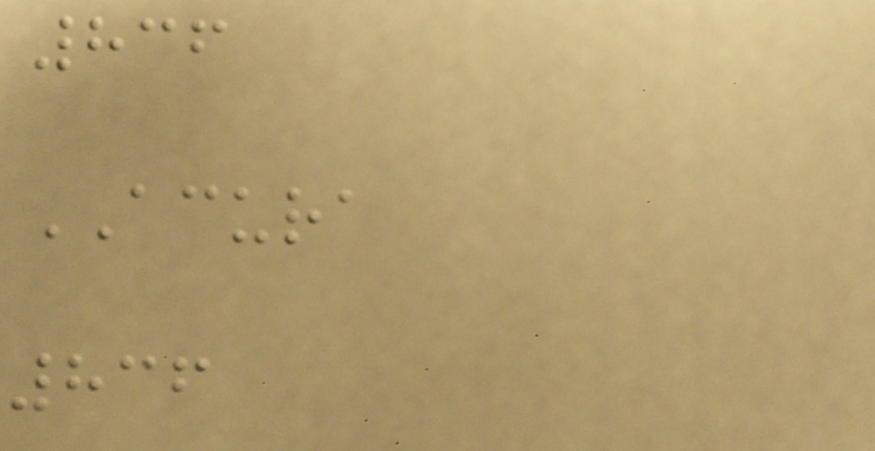836
ACURA
836
